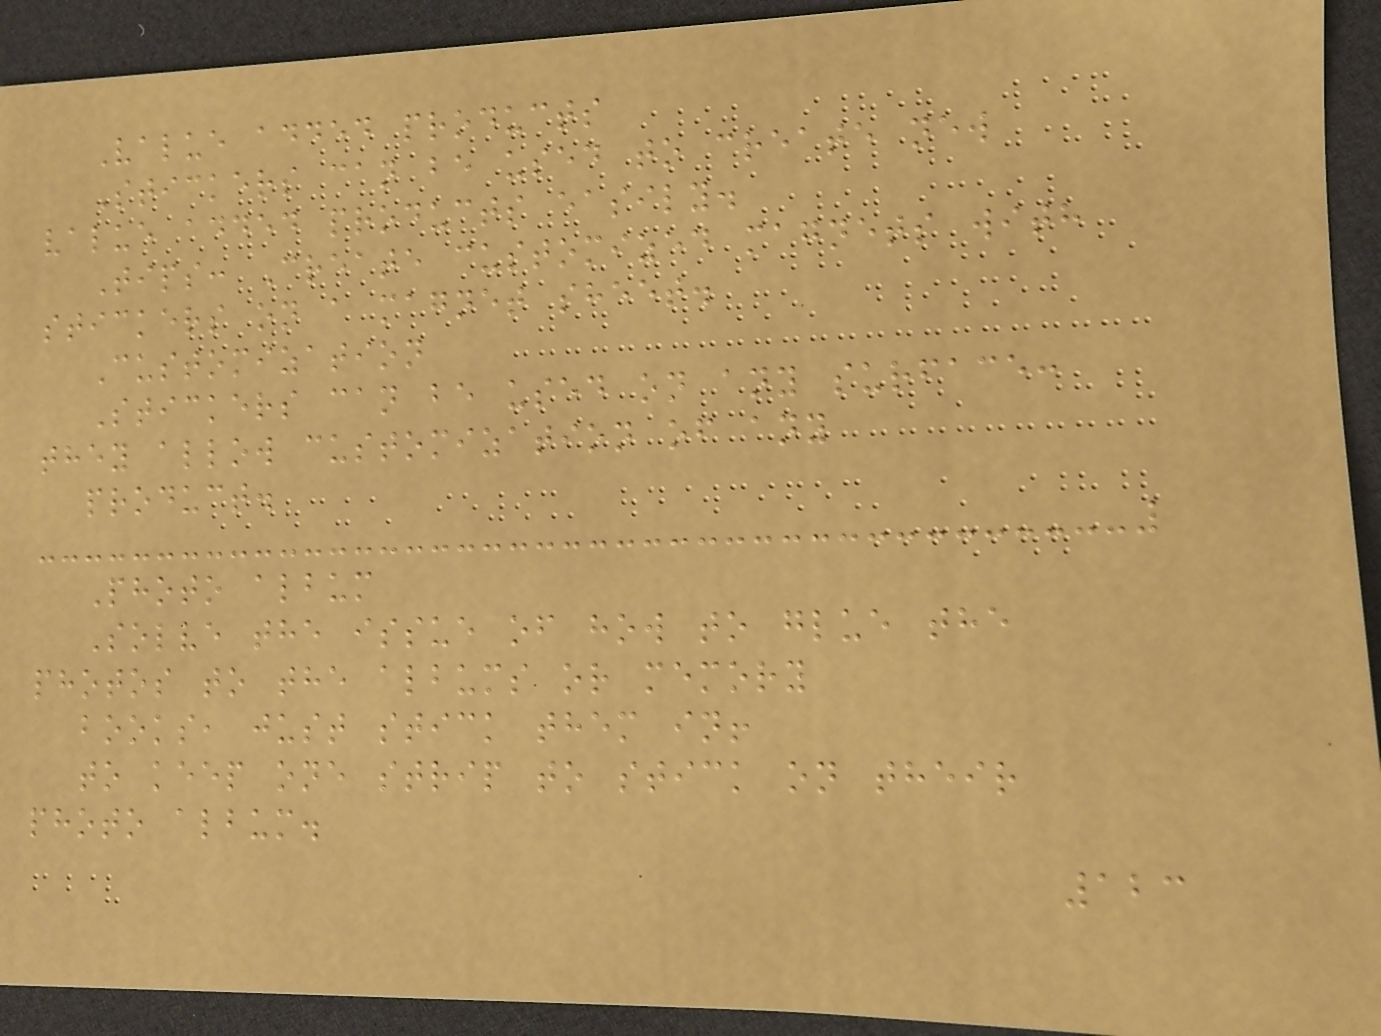Value added products
Stickers can be used to create new
value added products easily.
Tips: Create customized magnets with
stickers on a magnet sheet.
Customization
Stickers can be used on any surface:
they allow customization of any
product.
Photo album
Solve the issue of how to glue the
photos to the albums or memory
books, just stick them in!
to keep one strip to stick on their
photo album.
123
